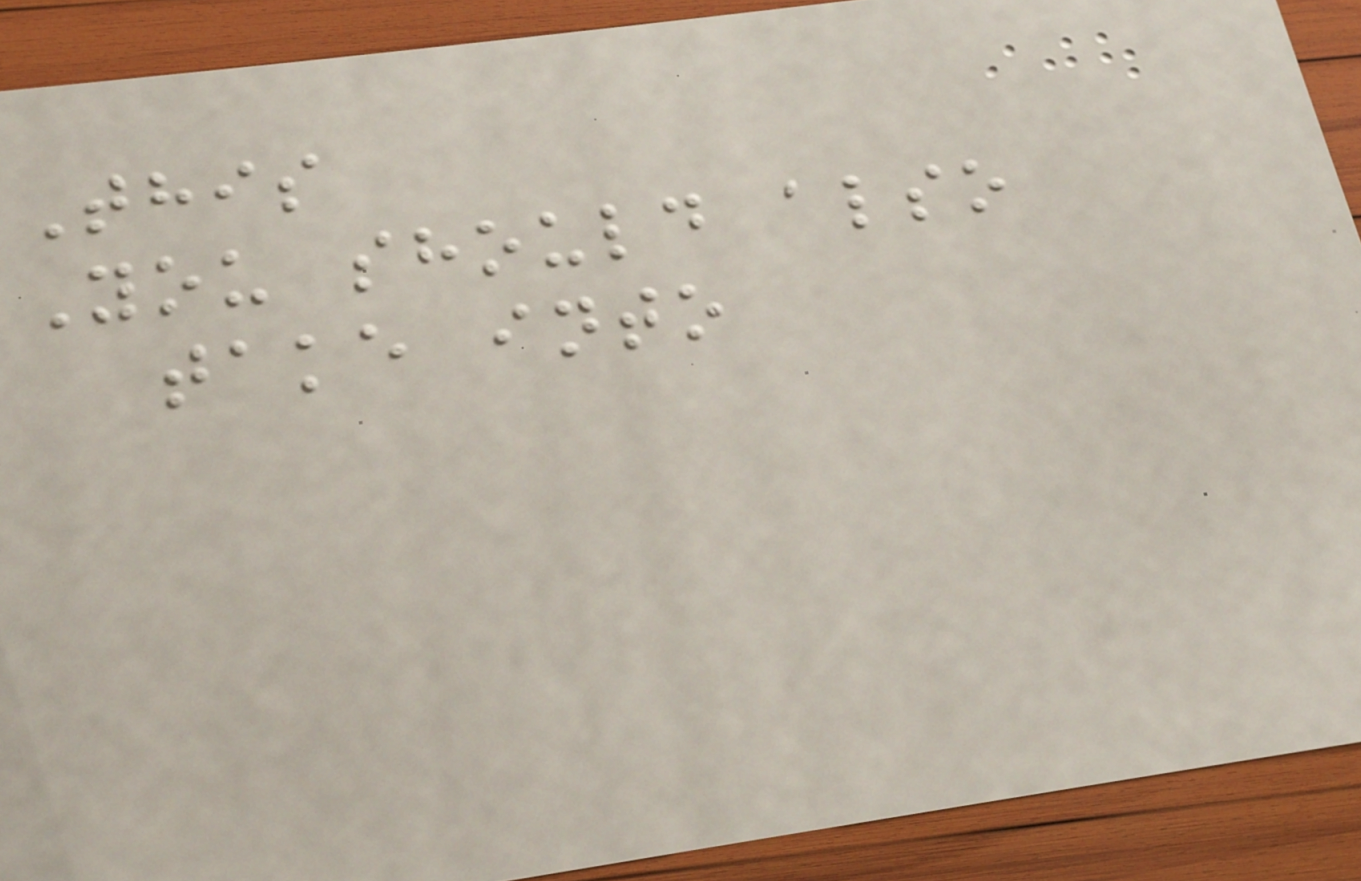This
You should also
take into
